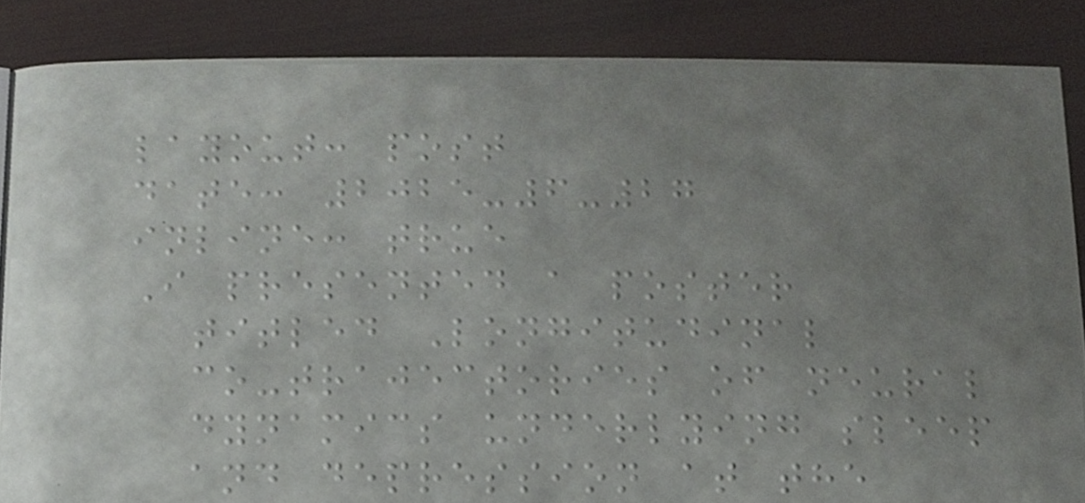layout: post
date: 2025-6-27
inline: true
I presented a poster
titled Longitudinal
co-trajectories of neural
dynamics underlying sleep
and depression at the
